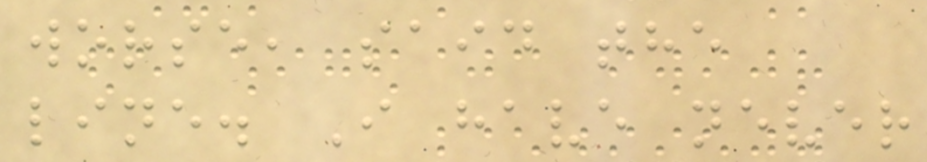worse, said the
line. I have never
